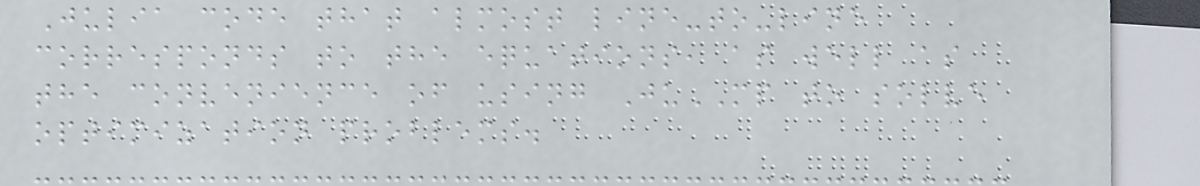Julia code that almost line-to-line
corresponds to the equations, as well as
the convenience of using JuMP to solve
optimization problems.
